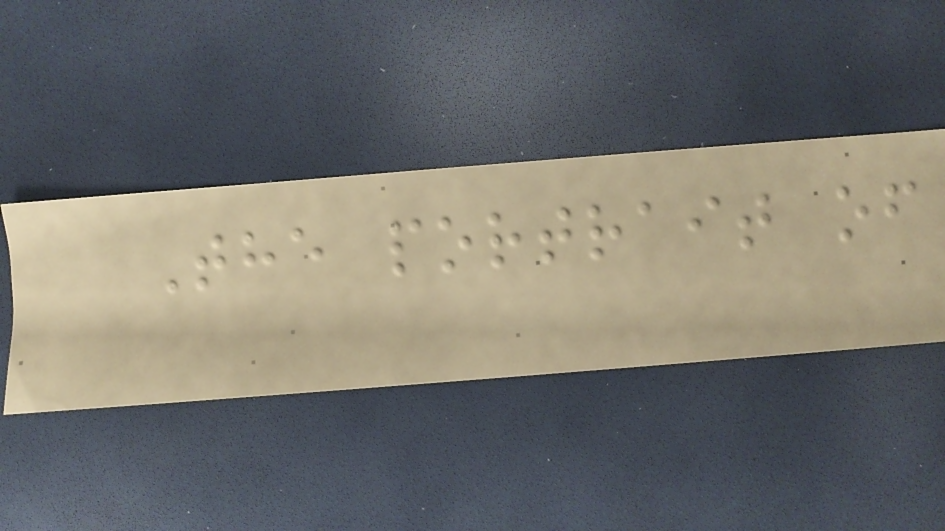The portrait of
